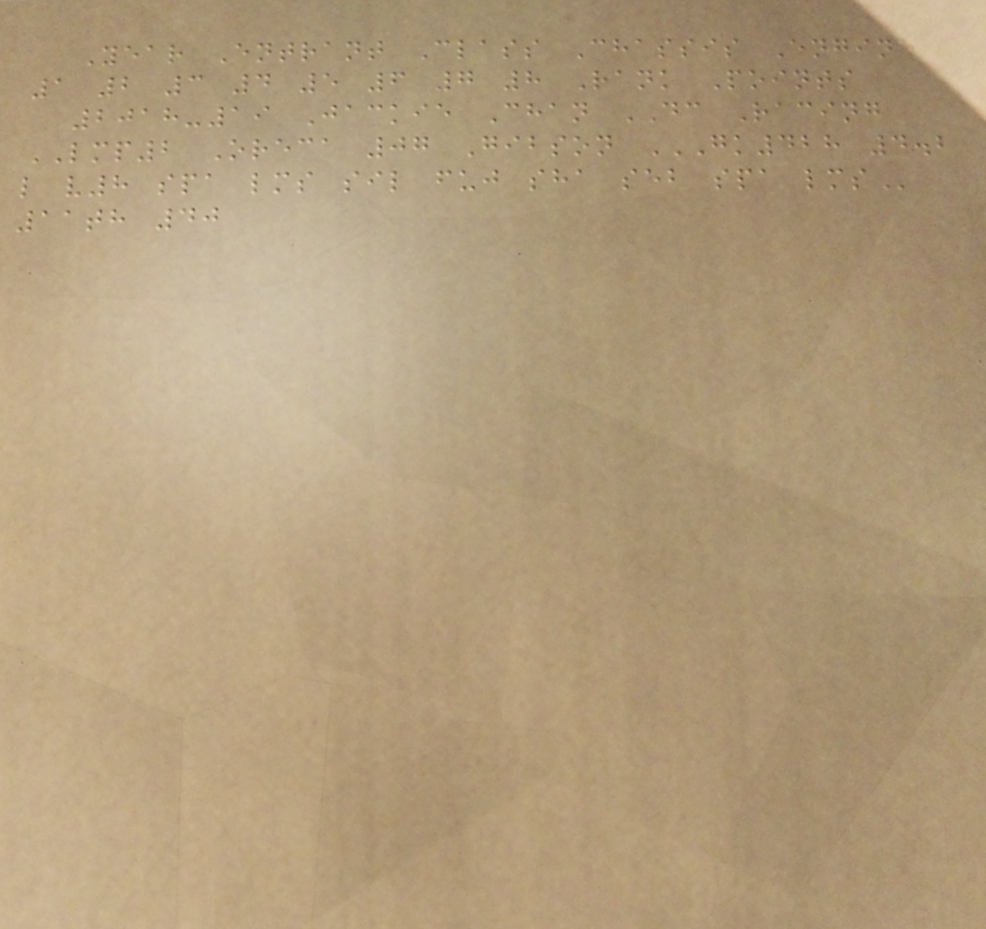Year Entrant Class Chassis Engine
1 2 3 4 5 6 7 8 Rank Points
2018-19 Jackie Chan DC Racing
LMP2 Oreca 07 Gibson GK428 4.2
L V8 SPA LMS SIL FUJ SHA SEB SPA LMS
11th 40
